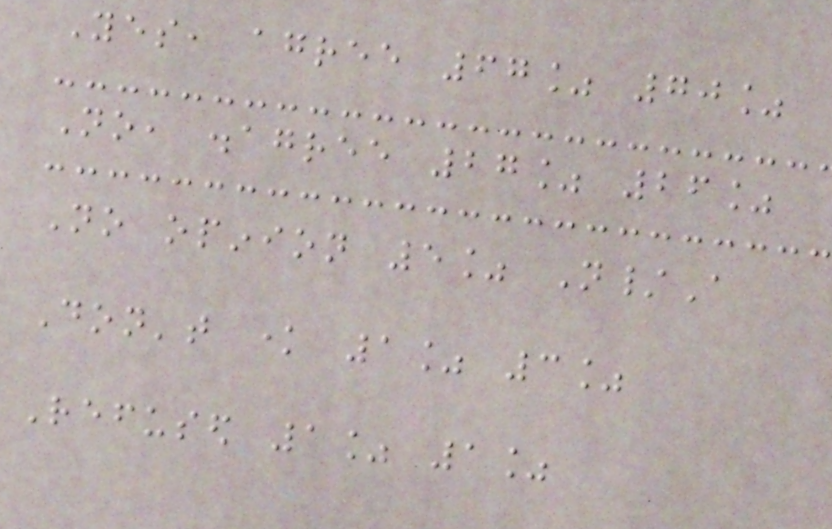Yes, agree 67% 70%
No, disagree 27% 26%
No opinion 5% N/A
Don't know 1% 3%
Refused 1% 1%
